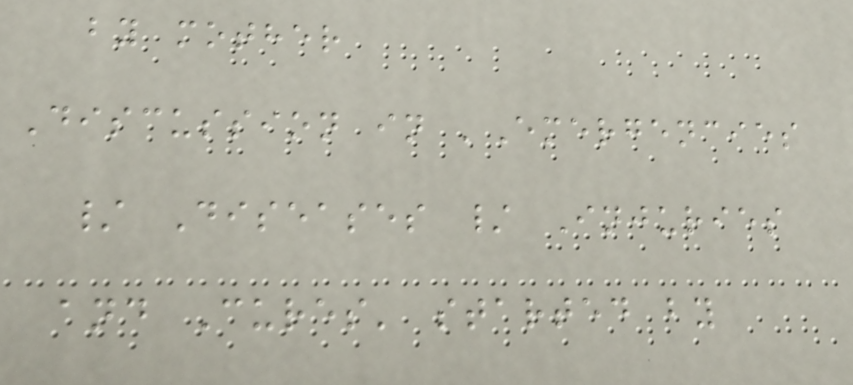by mother
Discussion in 'Emergencies
/ Diseases / Injuries
and Cures' started by
